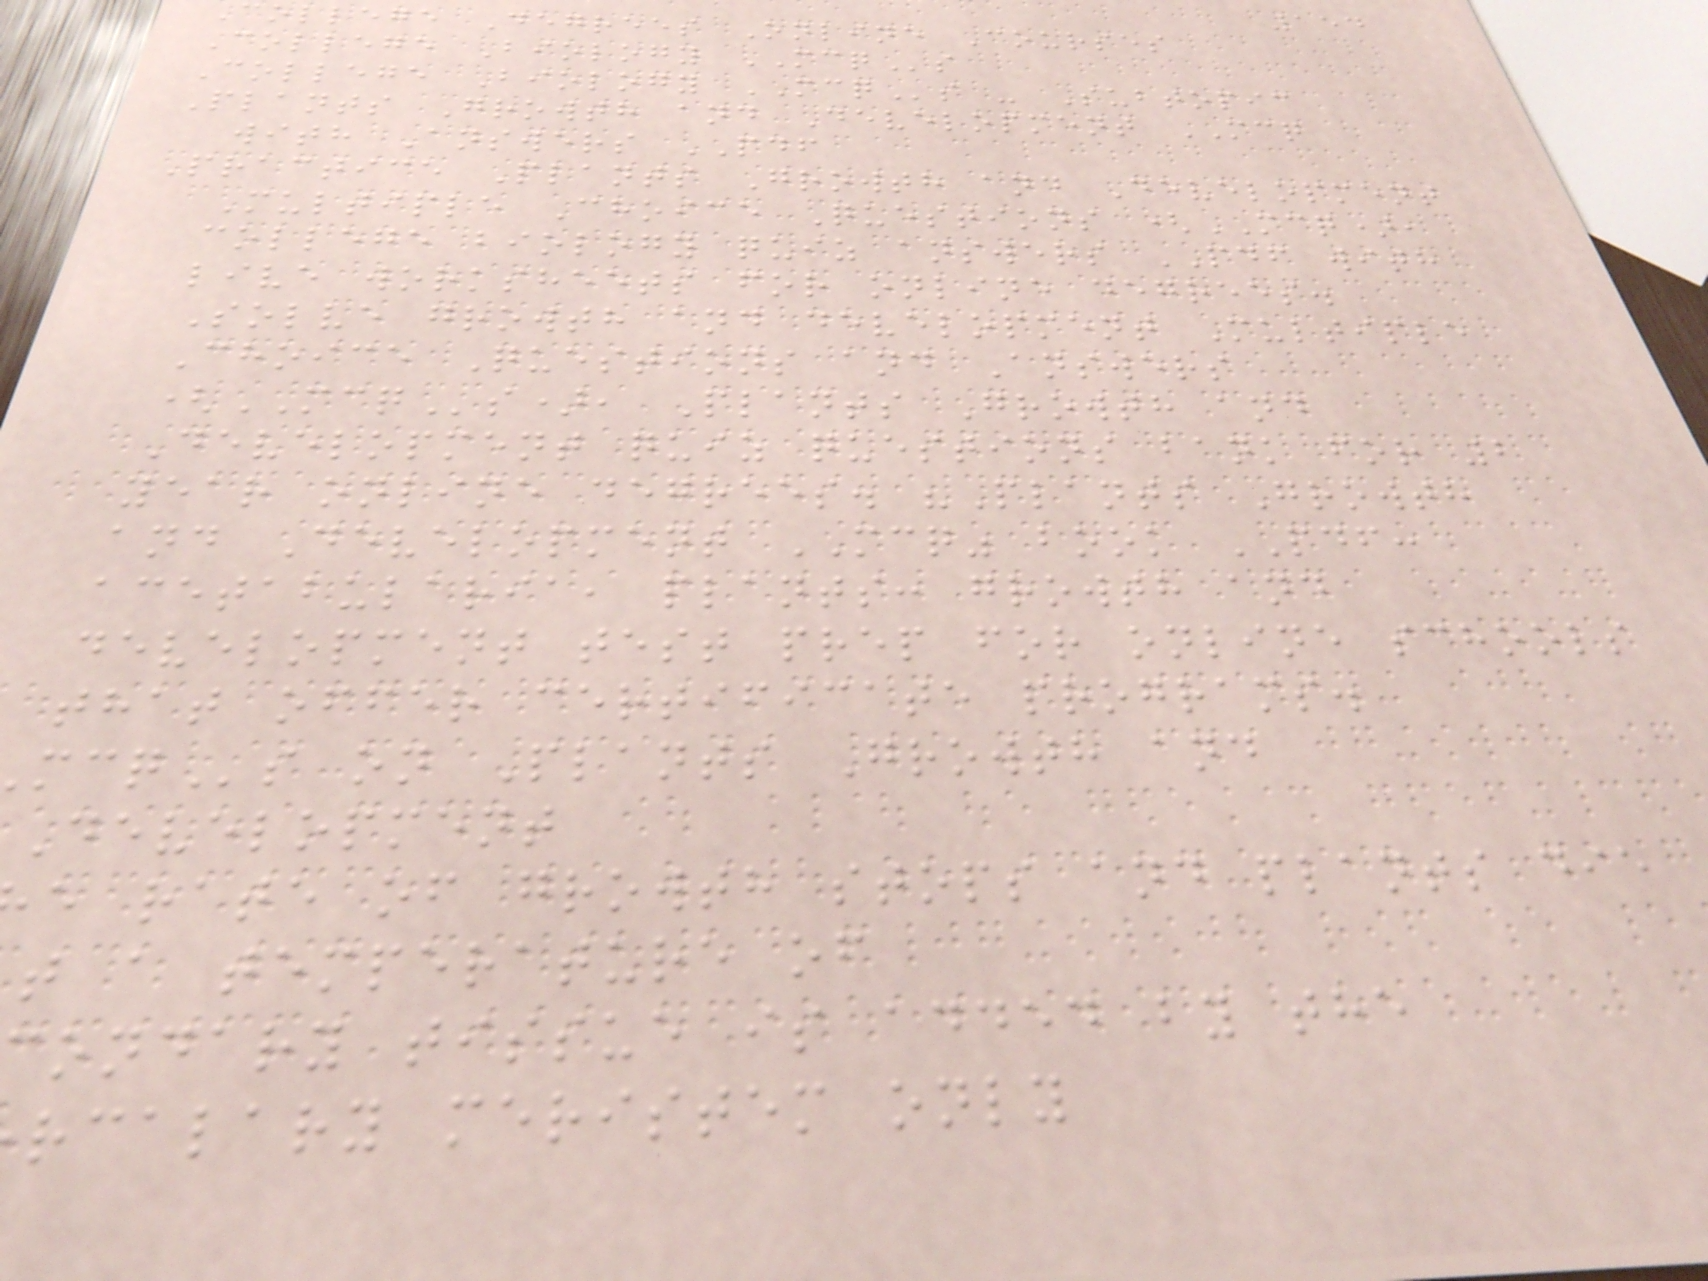154
college Degrees Online Courses
College Biology MCQs
College Biology MCQs - Subtopic
Plants Growth and Development MCQ
with Answers PDF
Practice Plants Growth and Development
Multiple Choice Questions (MCQ),
college biology quiz answers PDF with
live worksheets for online degrees.
Solve growth and development Multiple
Choice Questions and Answers
(MCQs), Plants Growth and
Development quiz questions bank for 2
year online degrees. "Plants Growth
and Development MCQ" book PDF:
acetabularia, plants: growth and
development test prep for online schools
that offer certificate programs.
s on Plants Growth and
Development
e rate of growth stops and plants die
t a temperature of
ondary tissue is added by the
rcalary meristem only
